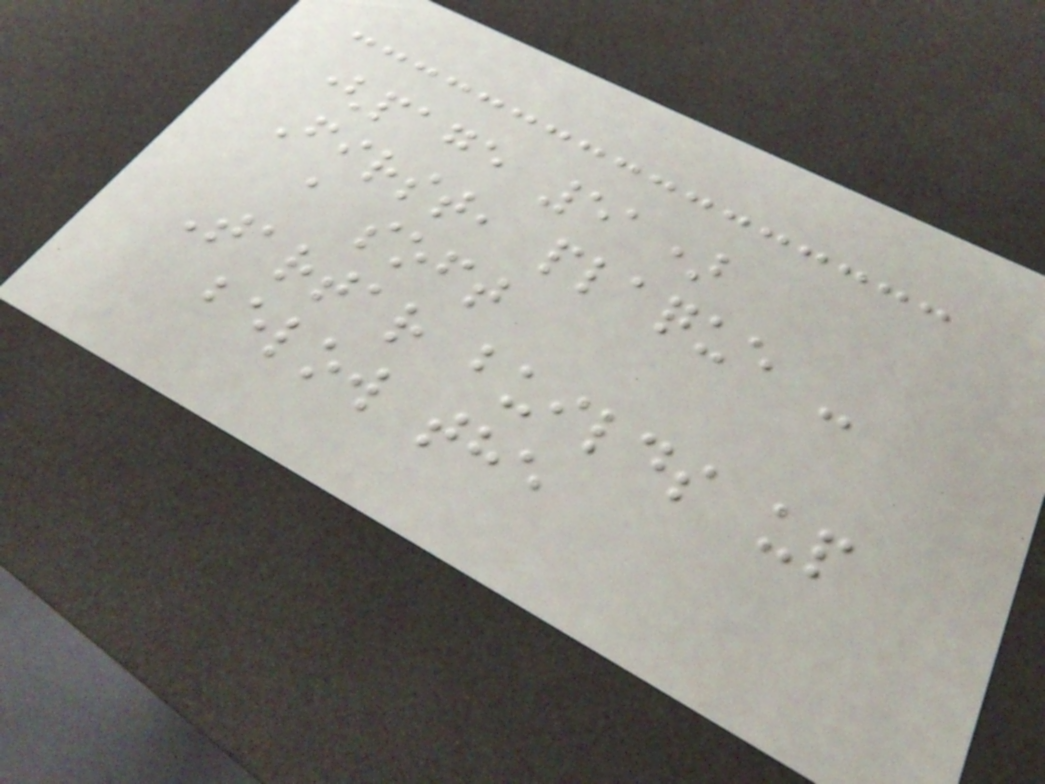(page 51)
First, plaque -
a soft
Tartar builds up
below the
